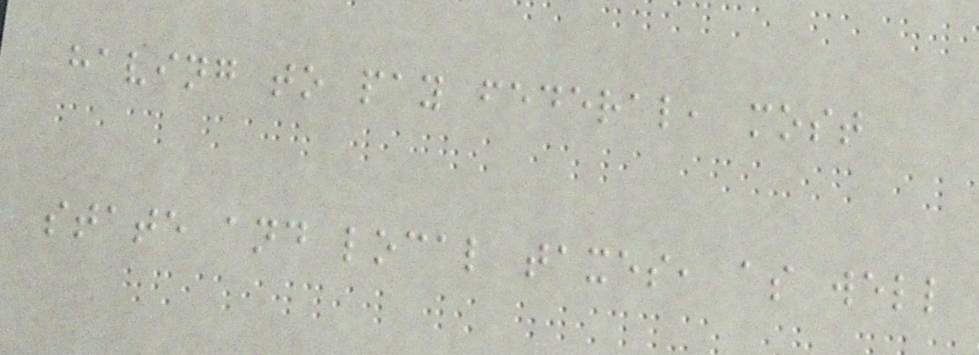having to pay federal, most
state and local taxes, as well
